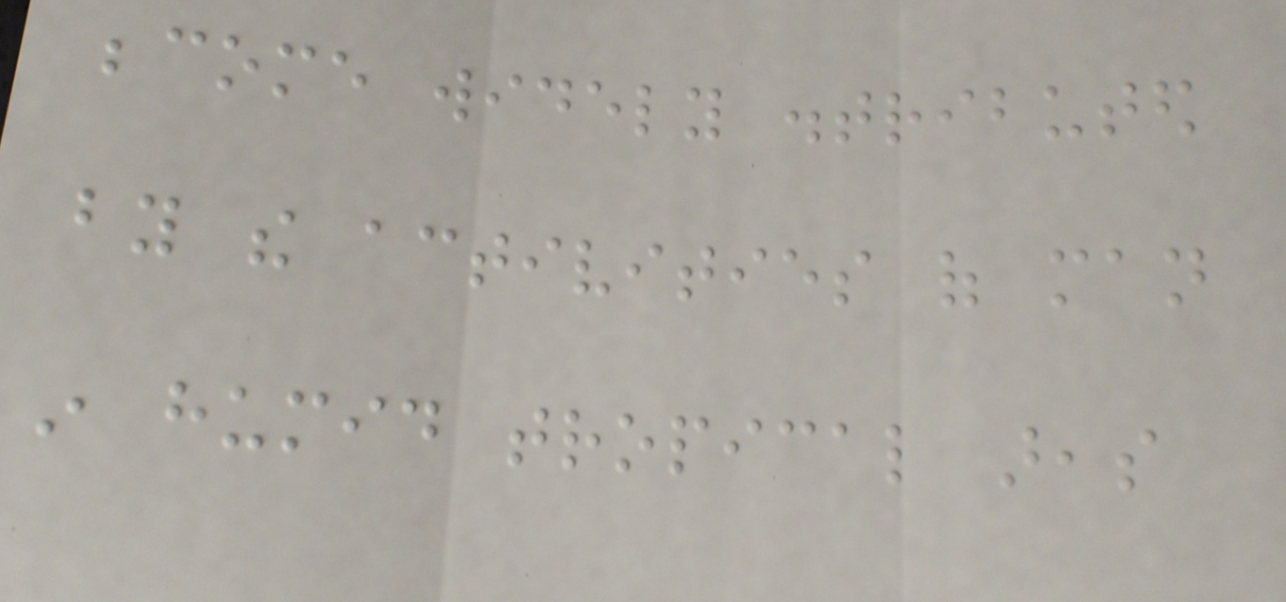become widely distributed
by the activities of man
in humid tropical areas
